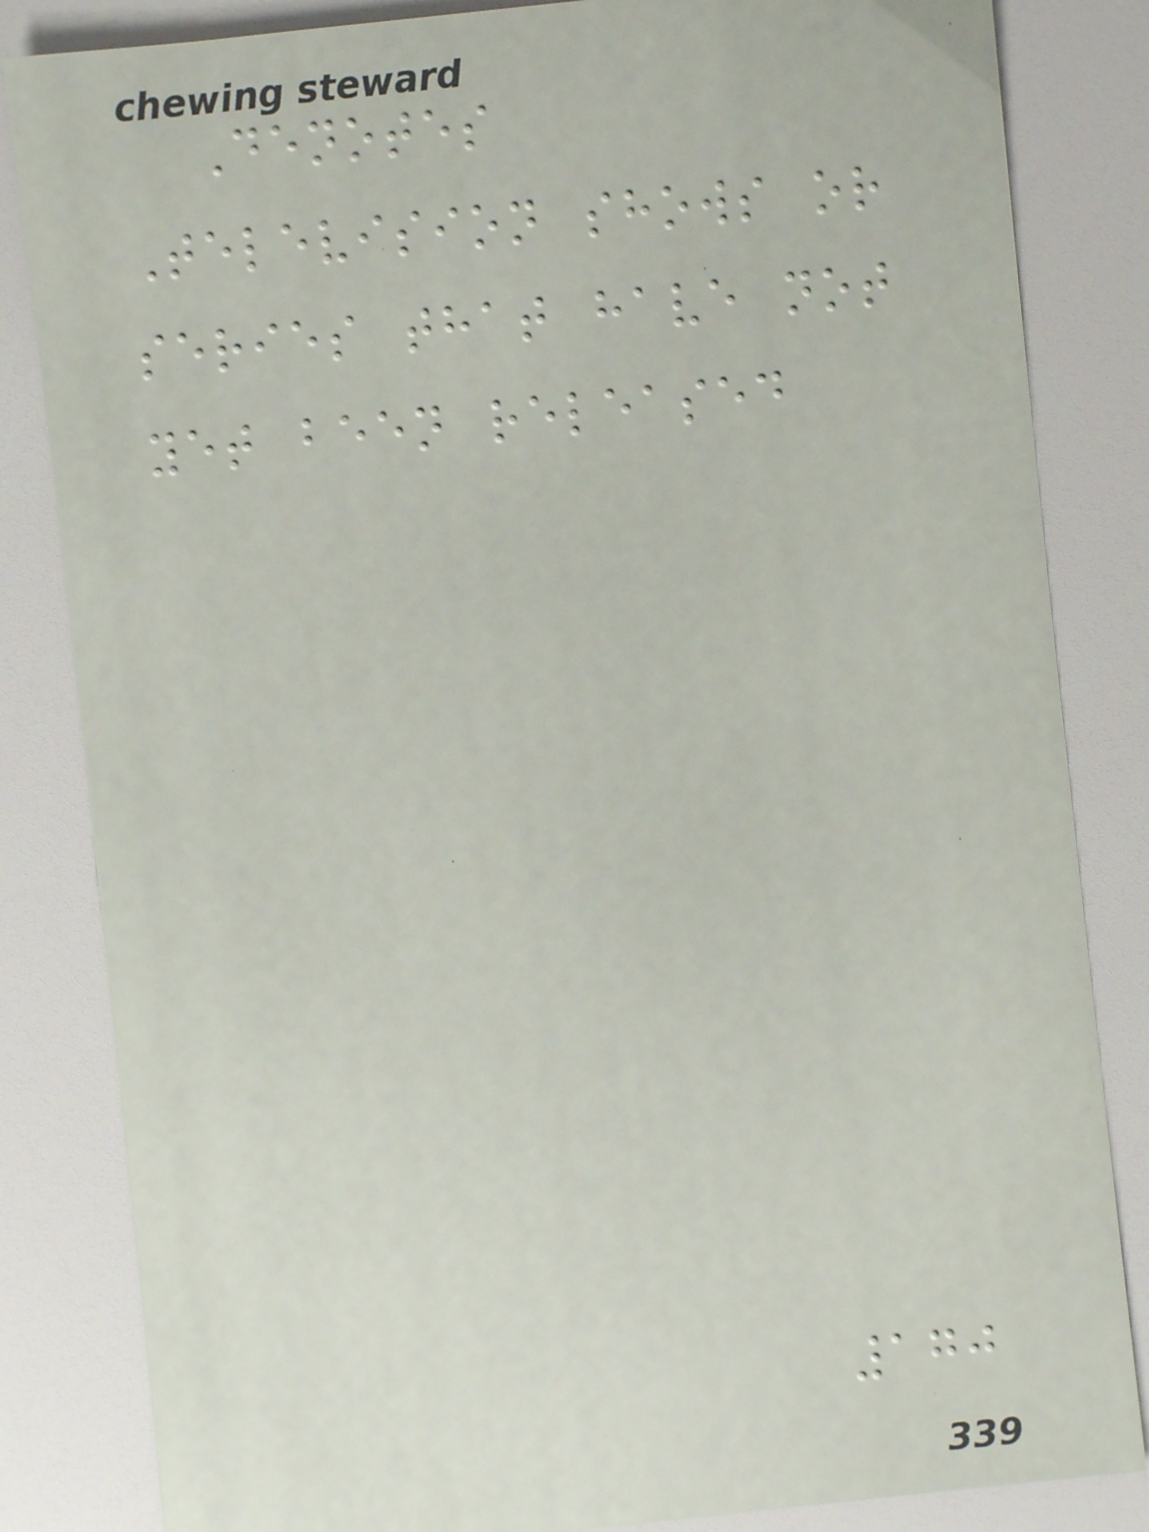Denotes
Television shows or
series that have not
yet been released
170
